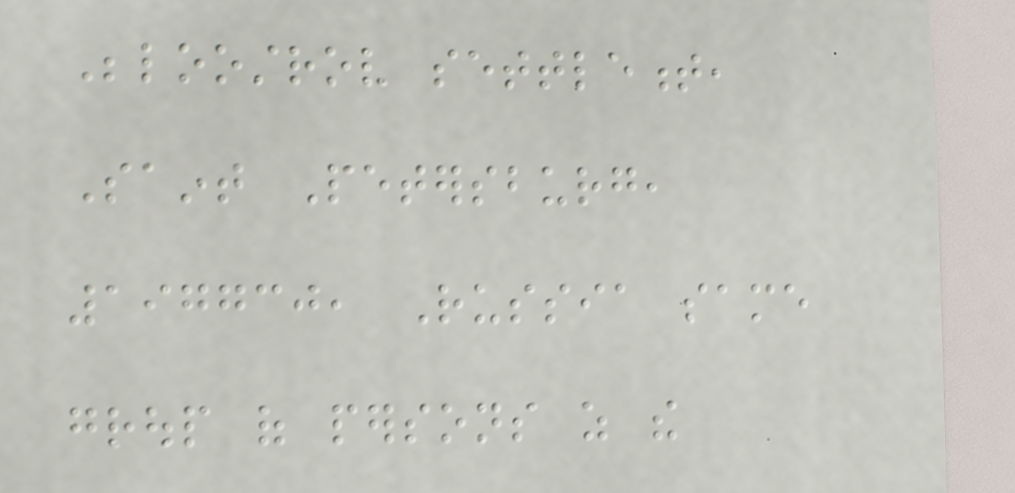Beloostrov settlement,
Saint Petersburg,
197730, Russia same
group of persons as the
